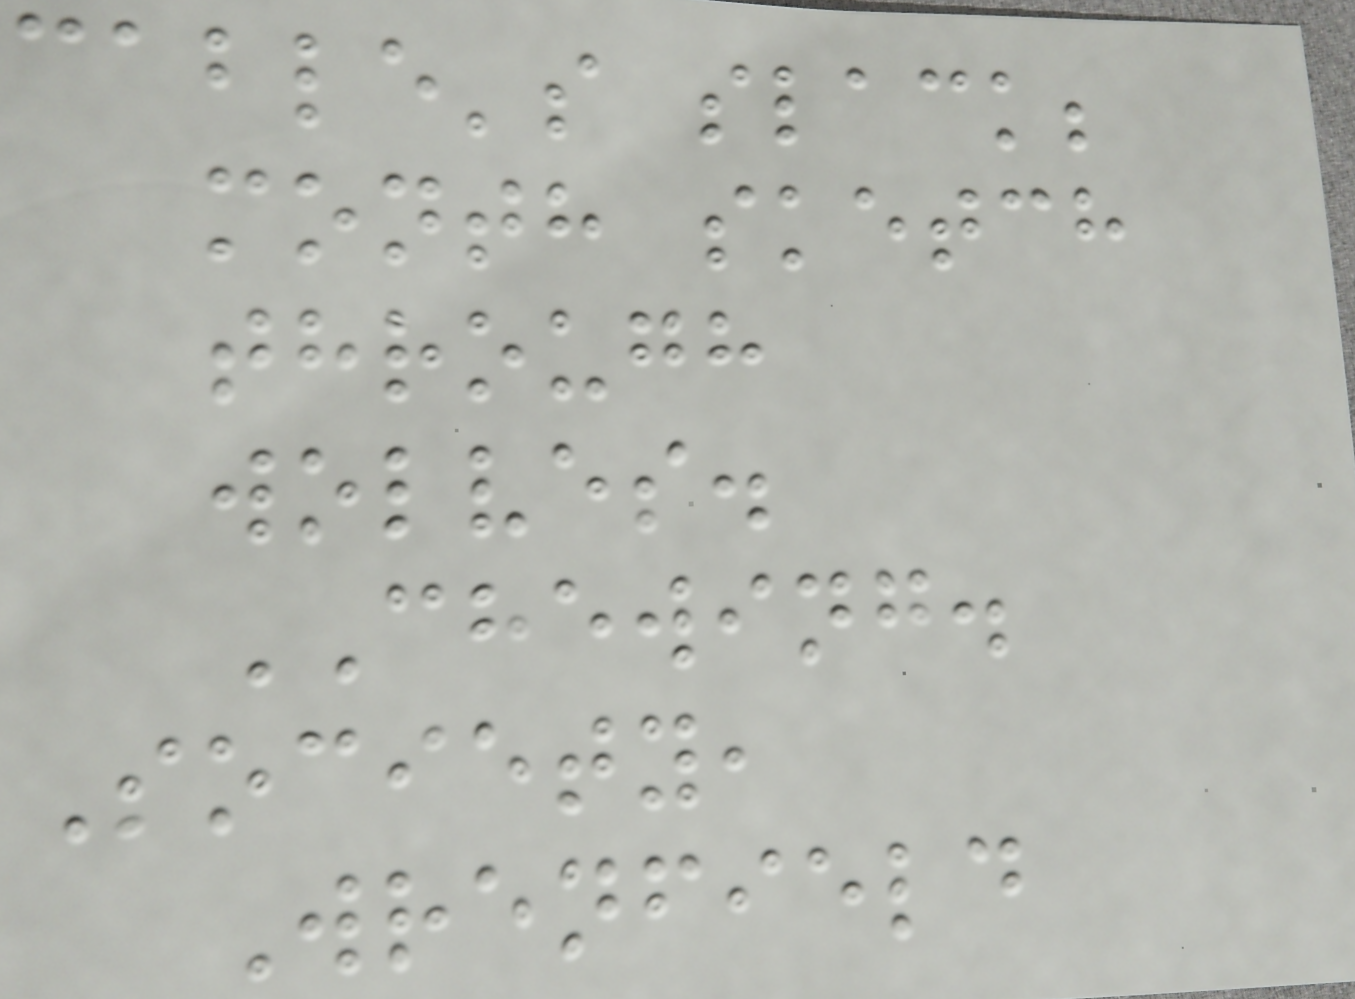cable's slack;
month sketch
through
wolves.
CHEWING.
Society,
Wrenfield
